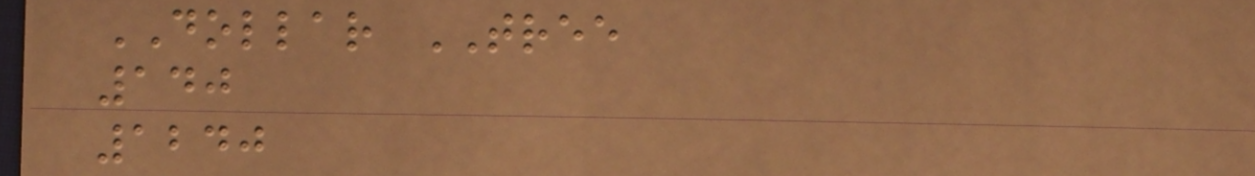DOLLAR TREE
140
1240
